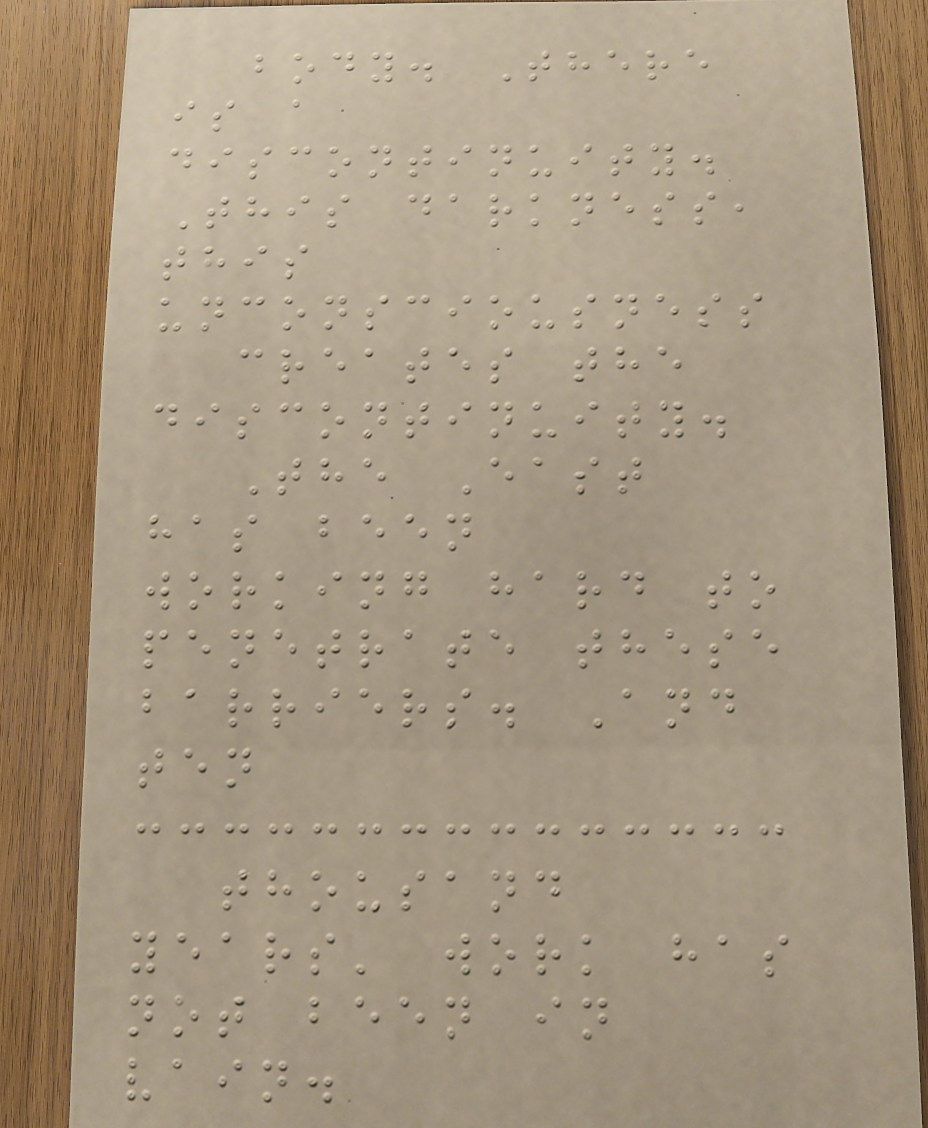body. There
is a
discontinuity.
This darkness,
this
unconsciousness
creates the
discontinuity.
The East
has been
working hard to
penetrate these
barriers. And
ten
thousand
years' work has
not been in
vain.
